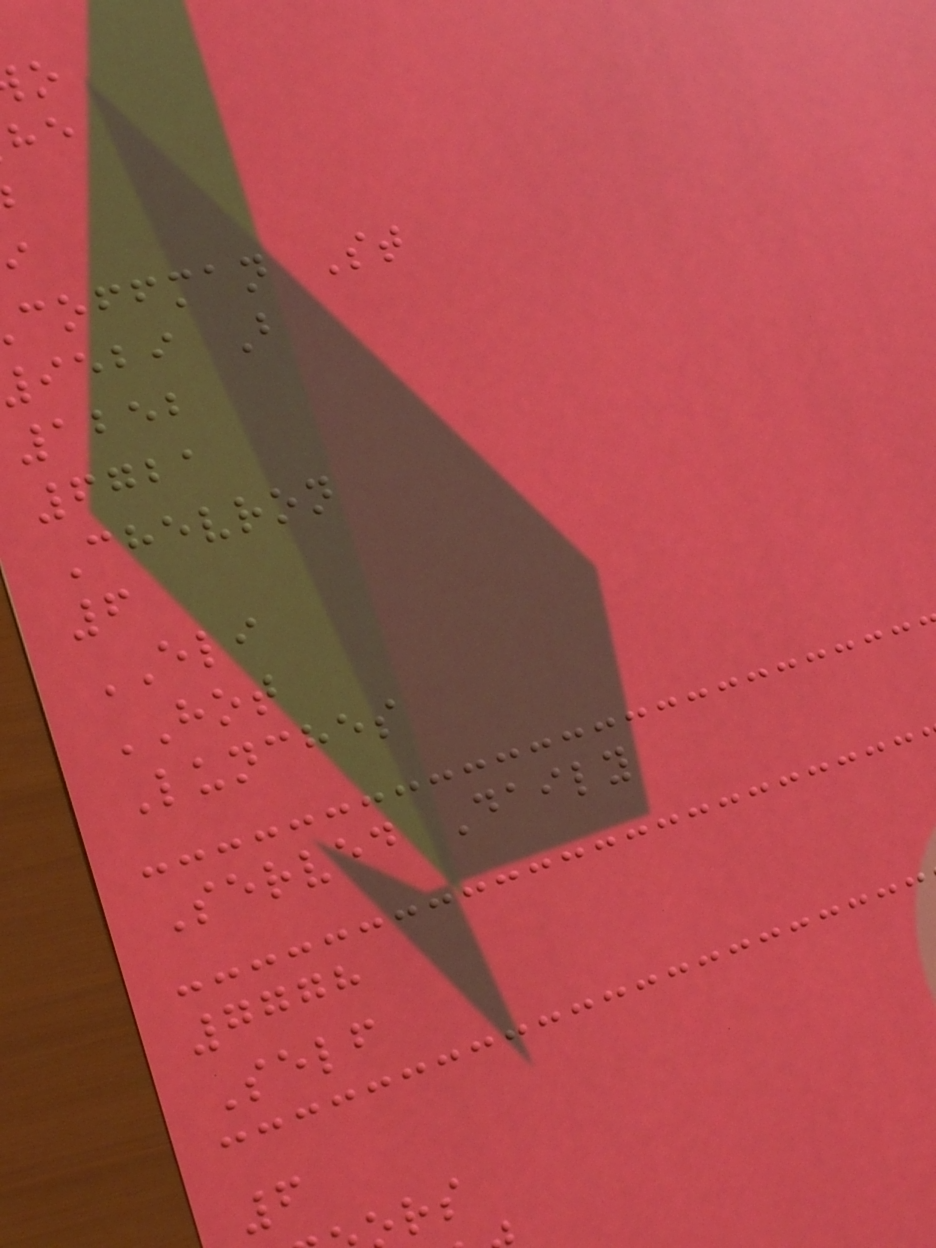coffman St
iebi B
1252
6721
Chevron
6
ELI
HOT
Lunches
Served Daily
7778
Self
6
